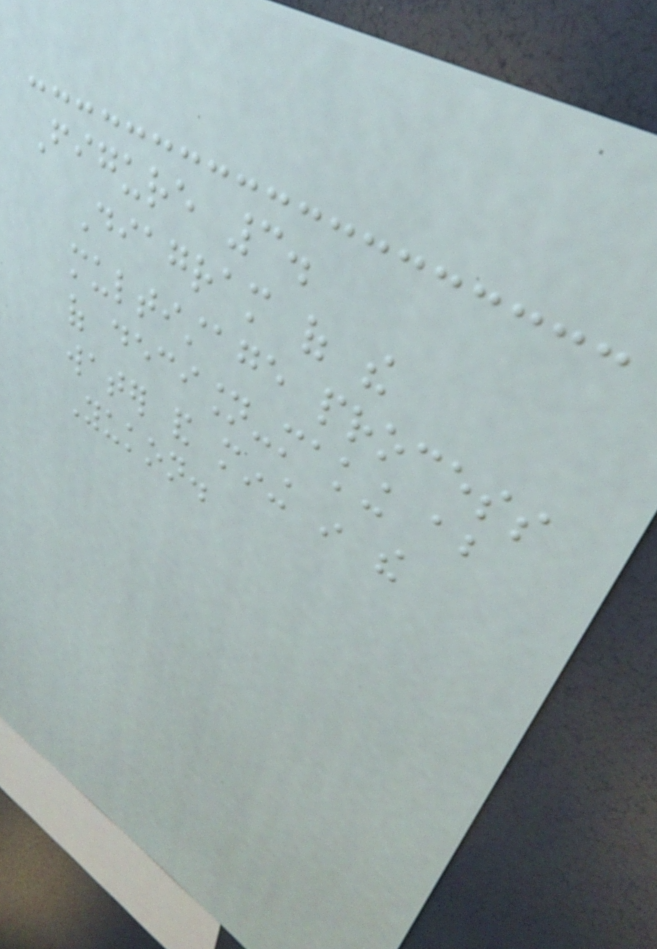Figure 3.
Diagram of the
multistage process
of decision-making about
water and mining in the
Yukon.
